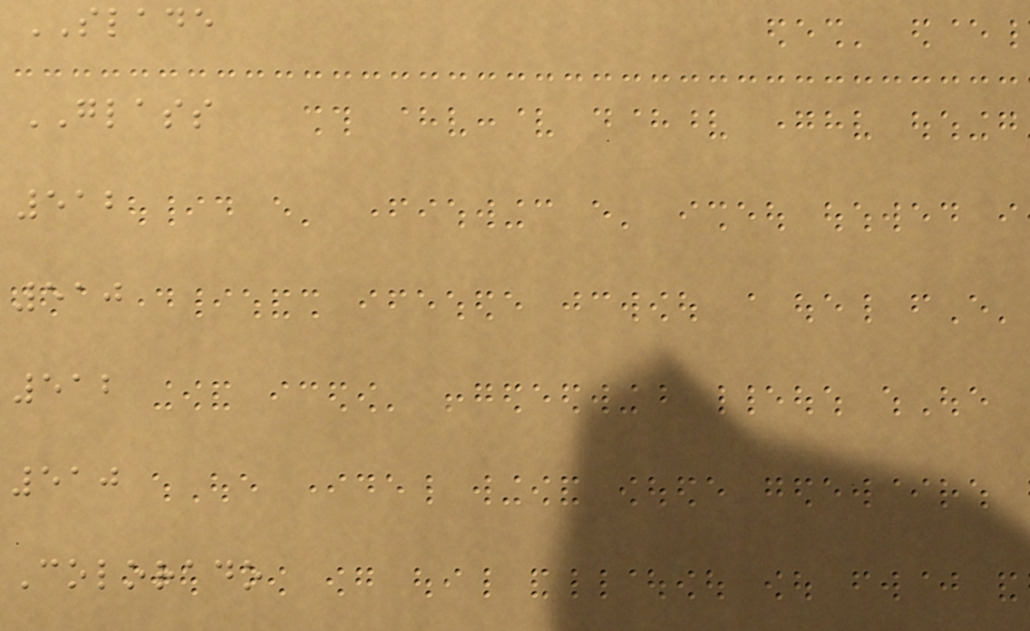SLADE
GLASS
512
510
512
510
Colorado
